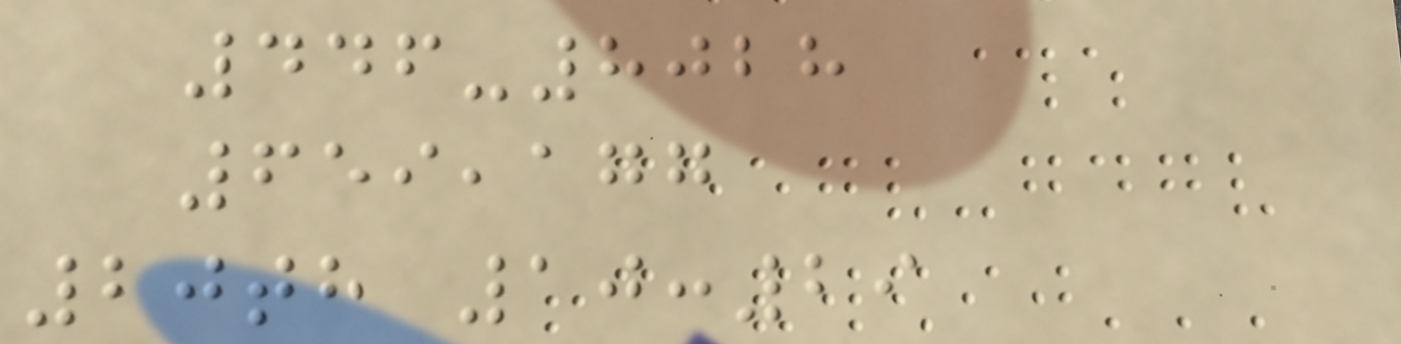446-8028
659,177
20th 10:29
